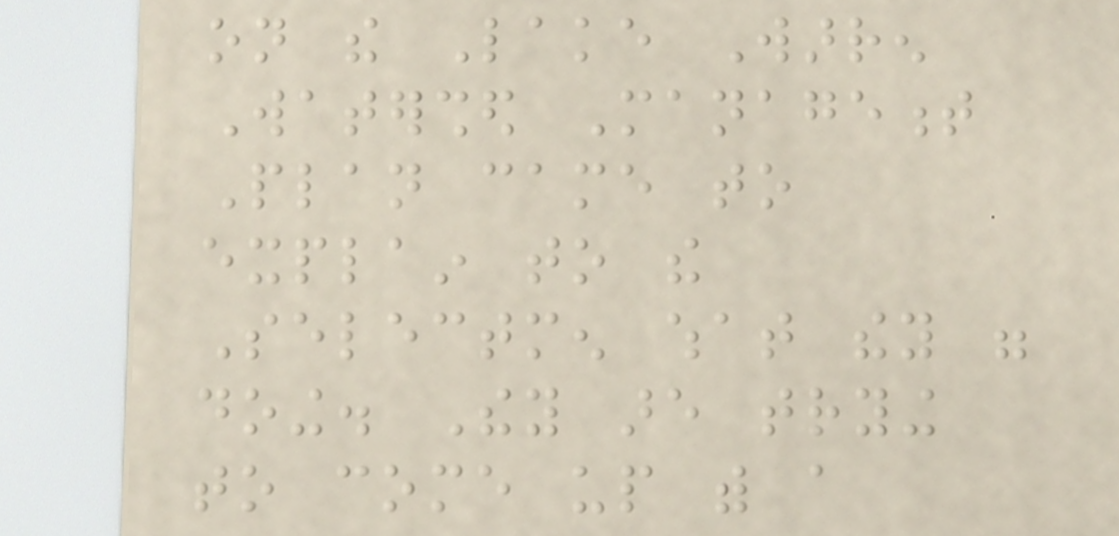on the Lake Warren
Watershed Management
Plan came to
explain to the
Selectmen what they were
doing. They are trying
to come up with a
